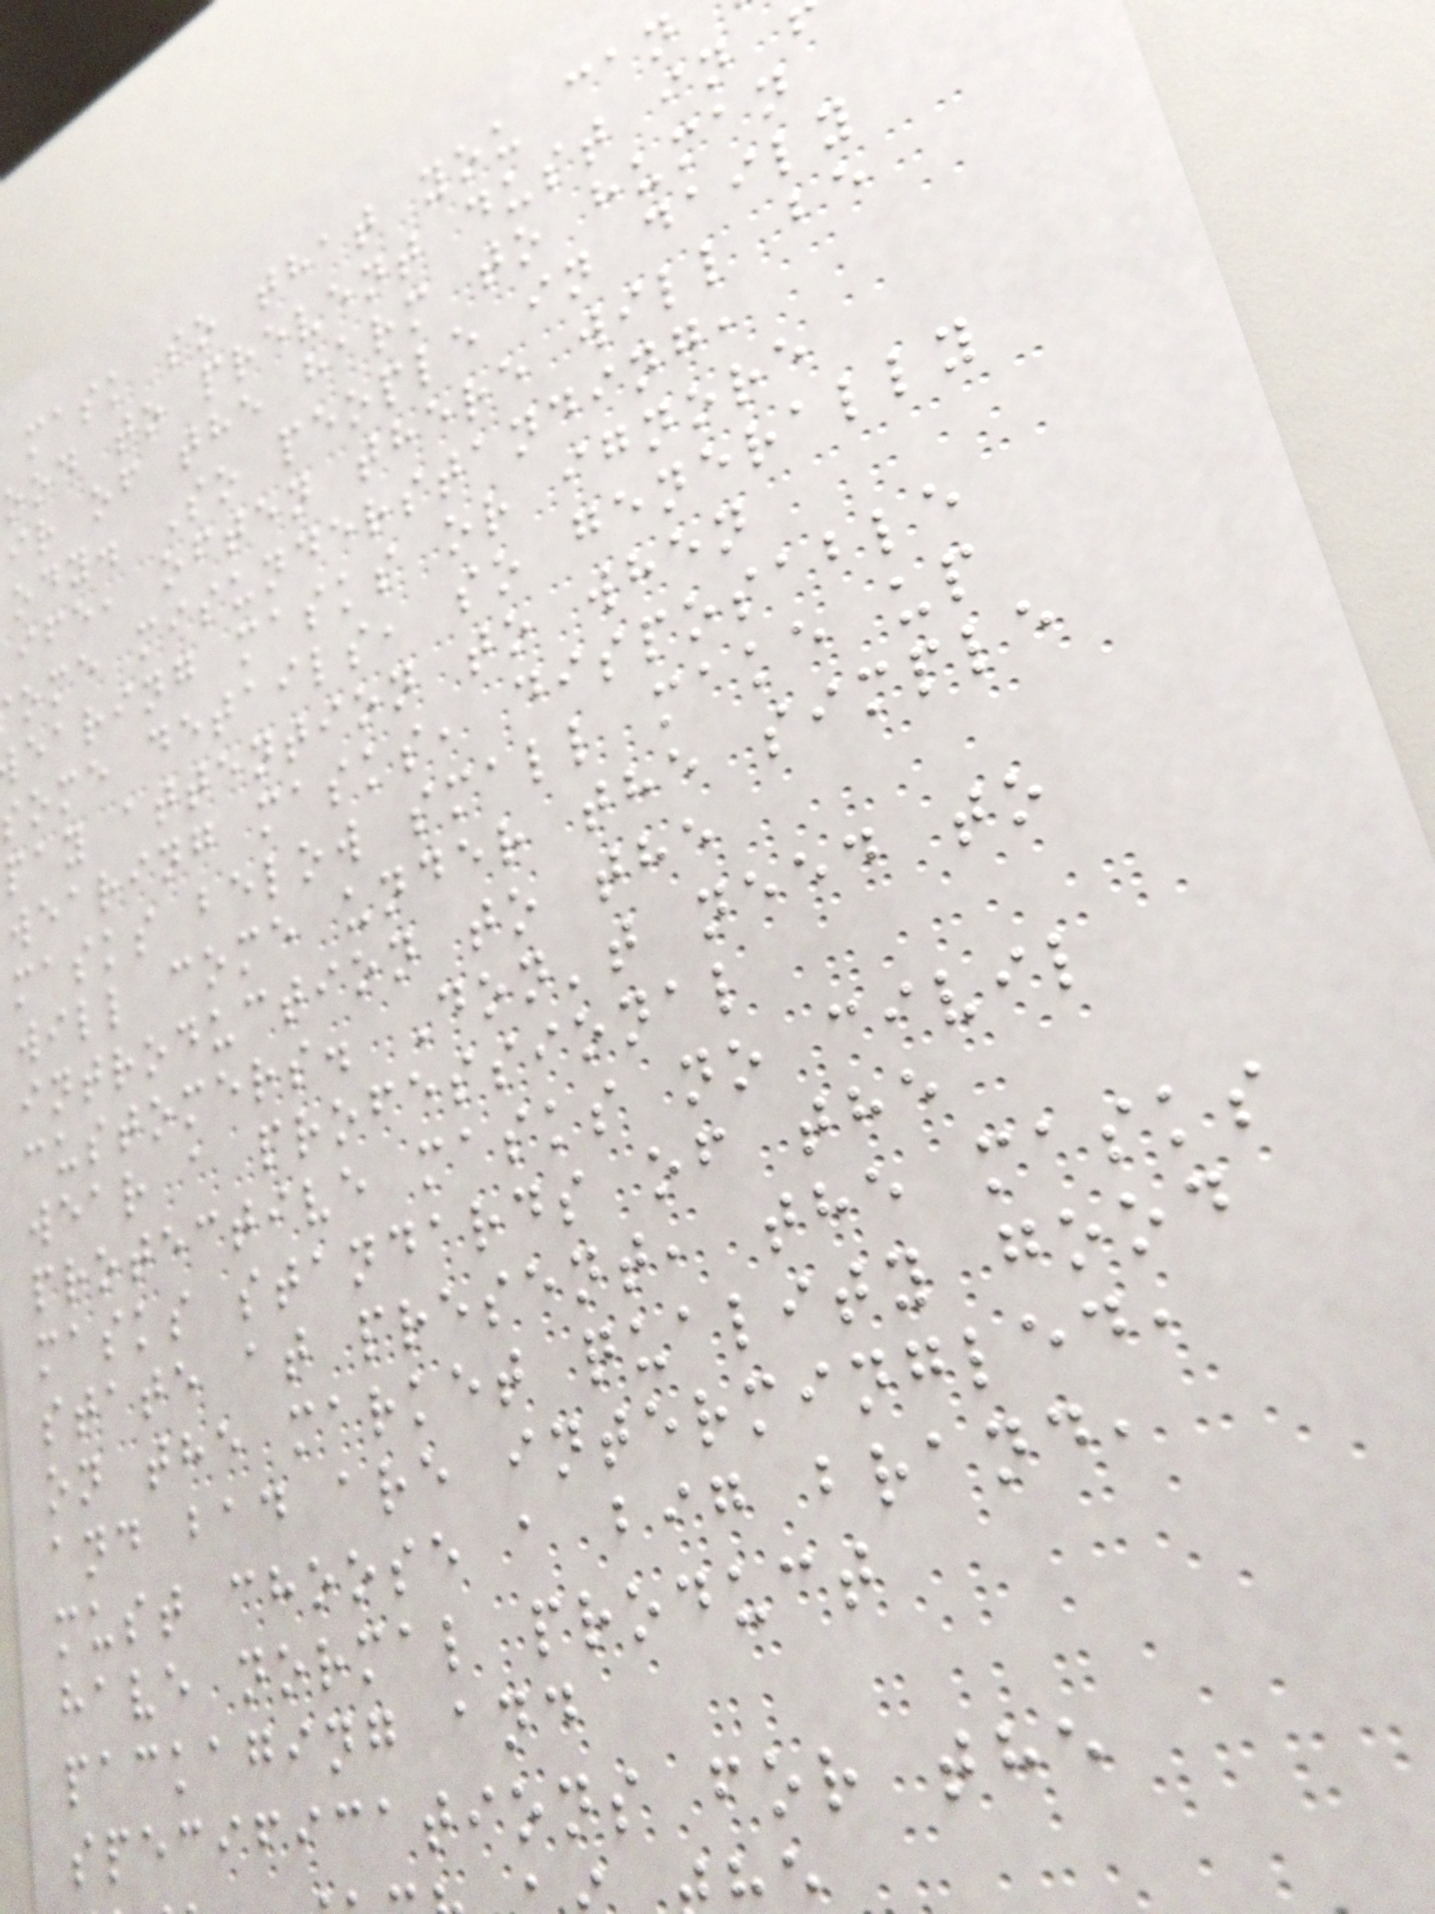mask so that you can
ood to prevent dust in
ir of the harm to human
ody. So people in daily
ife, often there will be
ome misunderstanding,
earing masks or ignore
some details, so generally
pay attention to when
wearing masks, disposable
masks below small make up
will come under the simple
introduction to the
customers. Don't need to
wear a professional
protective masks no civil
masks standards of the
state at present, the masks
on the market quality good
and bad are intermingled,
must choose a big brand,
have normal product
packaging and
specifications for the
